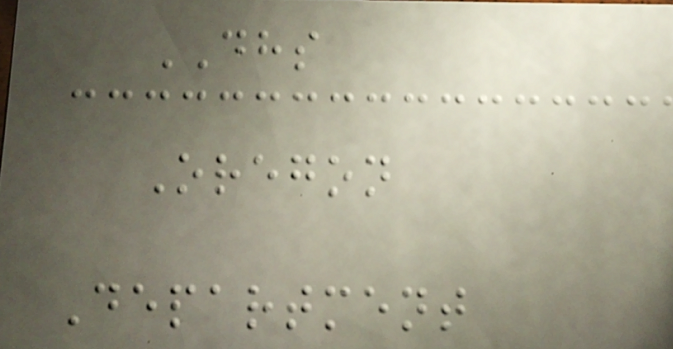DHS
Oregon
Department
